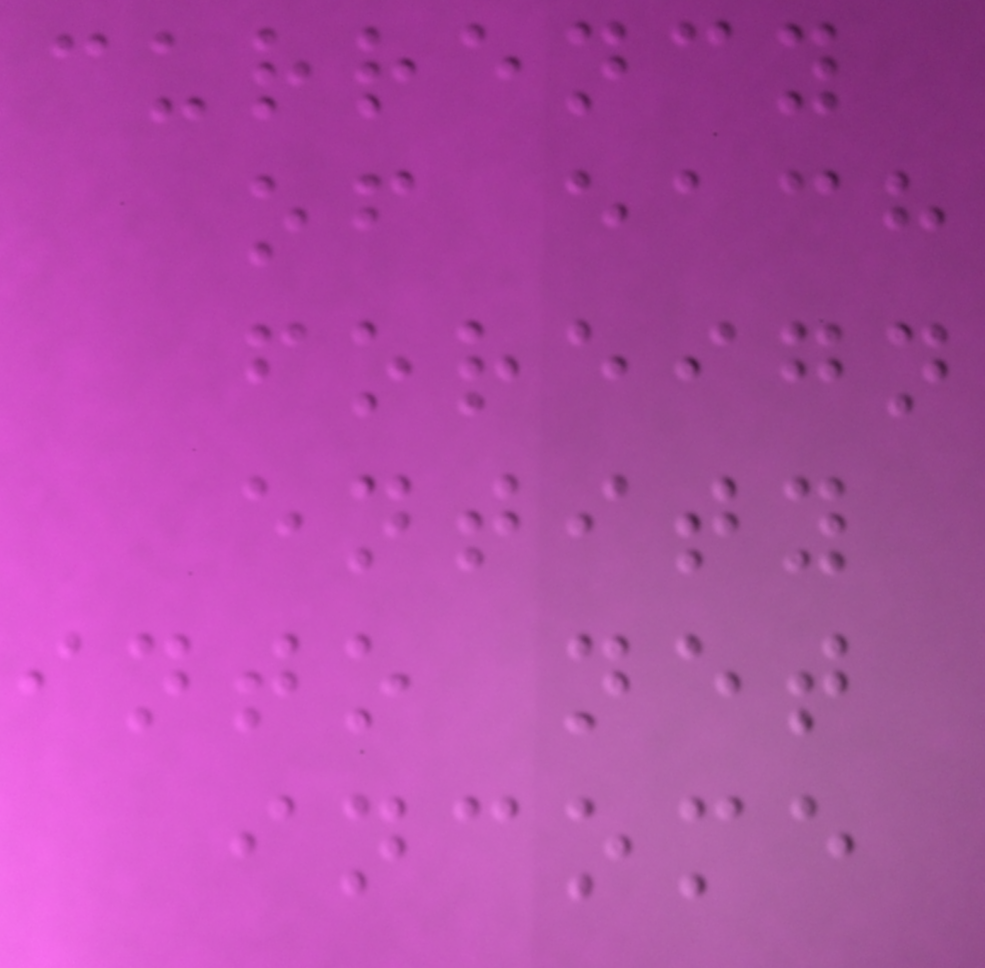currency
of each
foreign
entity
into net
income
